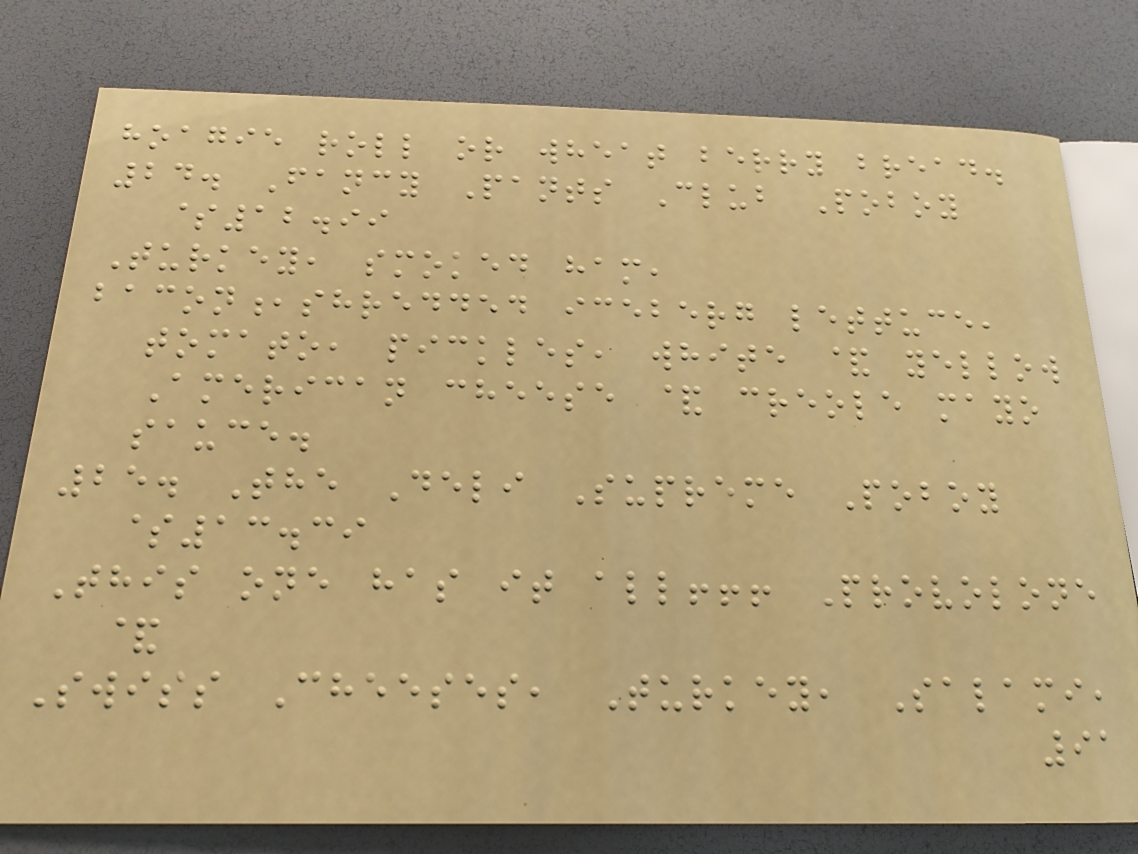hoagie roll or wheat berry bread.
24. Fancy Pants Club Poboy
$12.99
Turkey, smoked ham,
bacon,shredded iceberg lettuce,
tomato, pickles, white & yellow
American cheese & creole mayo
sauce.
25. The Deli Supreme Poboy
$13.39
This one has it all!!! Provolone
&
Swiss Cheeses, Turkey, Salami,
91
